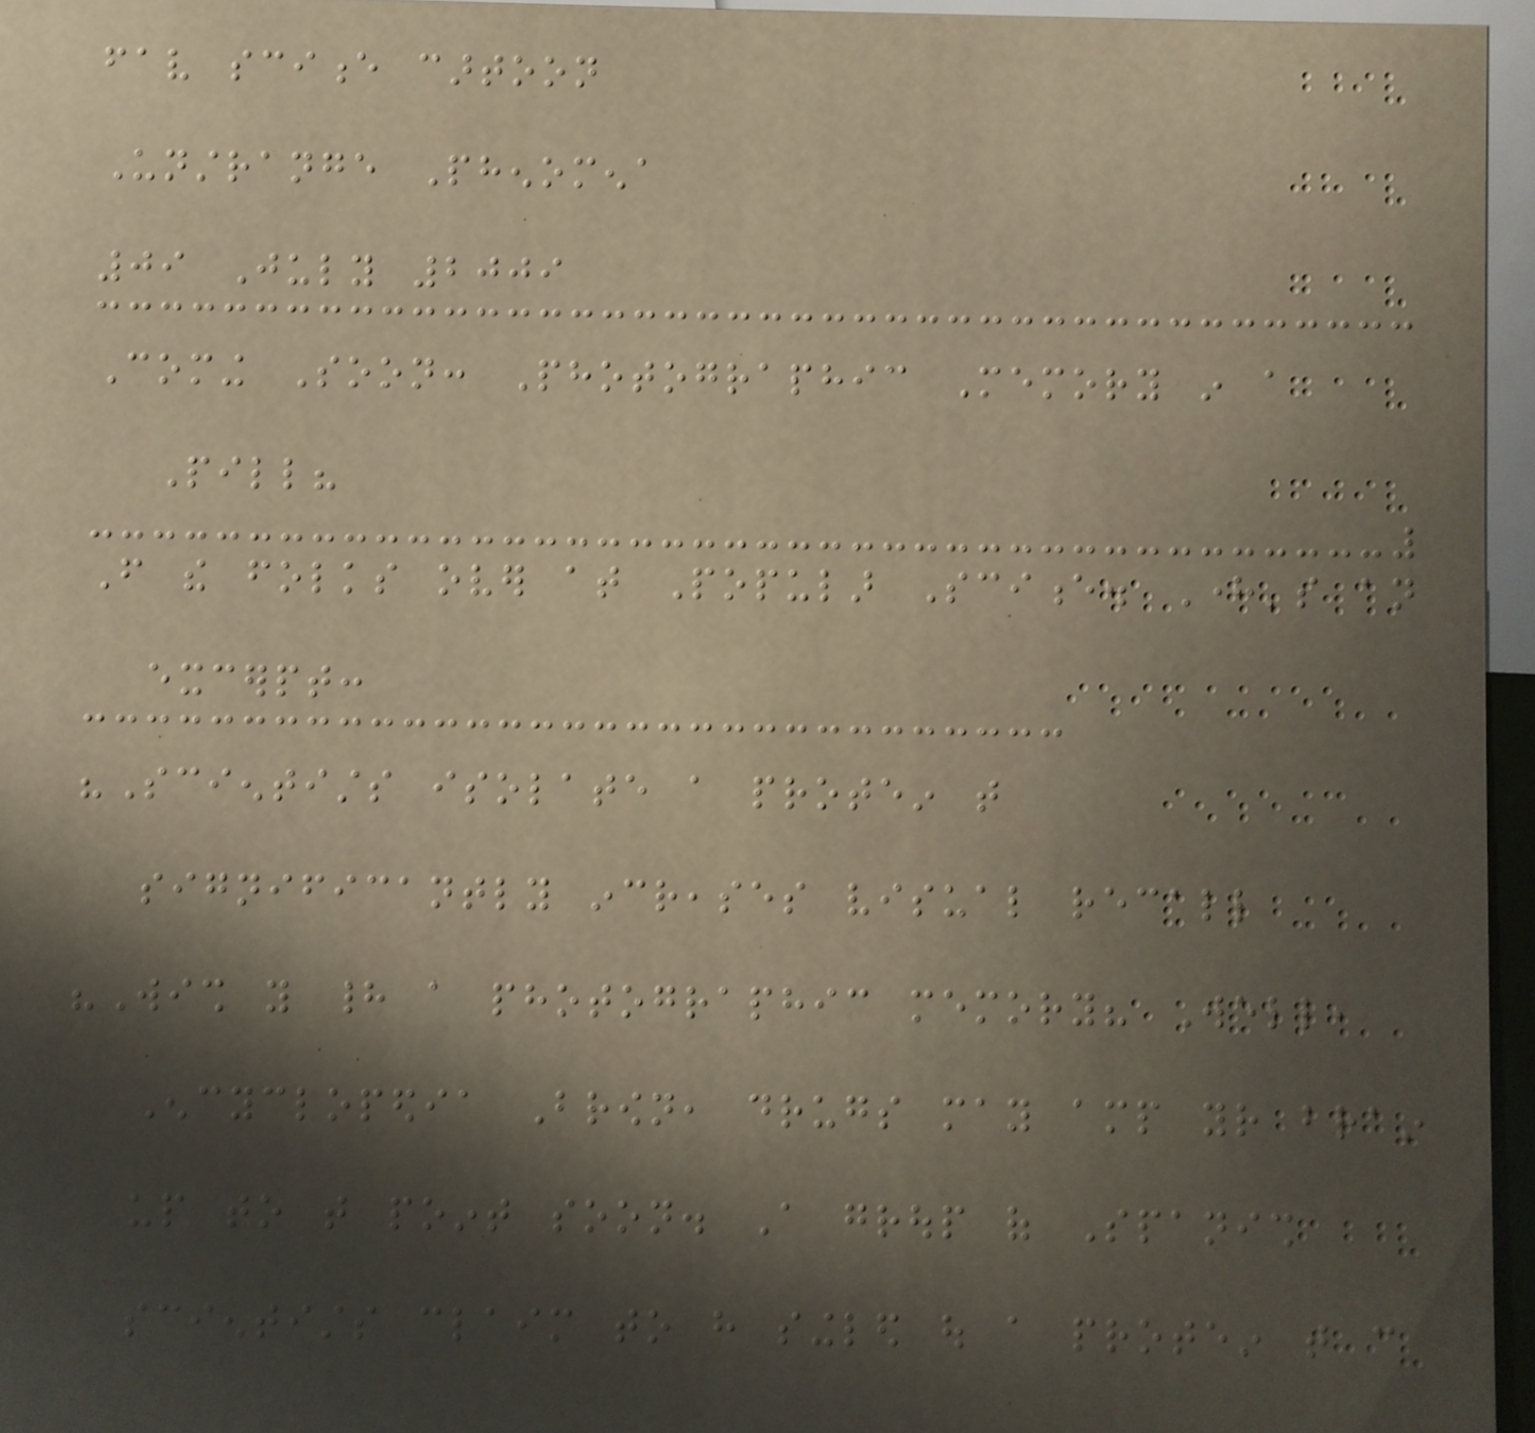fav science cartoon
Unstrange Phenomena
09 July 2009
Coming Soon: Photographic Memory in a
Pill?
From the folks over at Popular Science. Here's an
excerpt:
"Scientists isolate a protein that
significantly increases visual recall
"Wish you had a photographic memory? Well,
Encyclopedia Brown, drugs may amp your brain
up to that point soon. A group of Spanish
scientists claim to have singled out a protein that can
